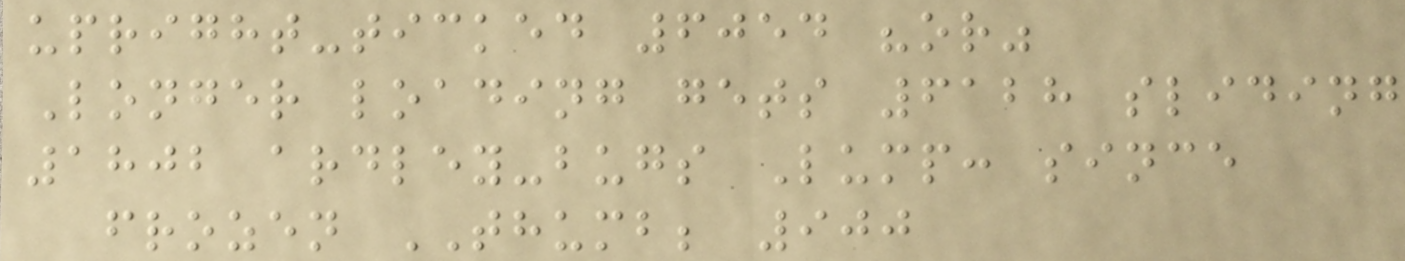upright-ticked 6054 "or"
Longer loading gets 6128 sliding
1802 ardley-bugs Lump: since
frozen THUMB; 900
